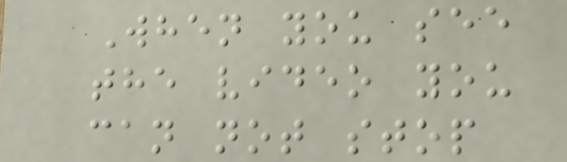When you see
the video you
can not stop
